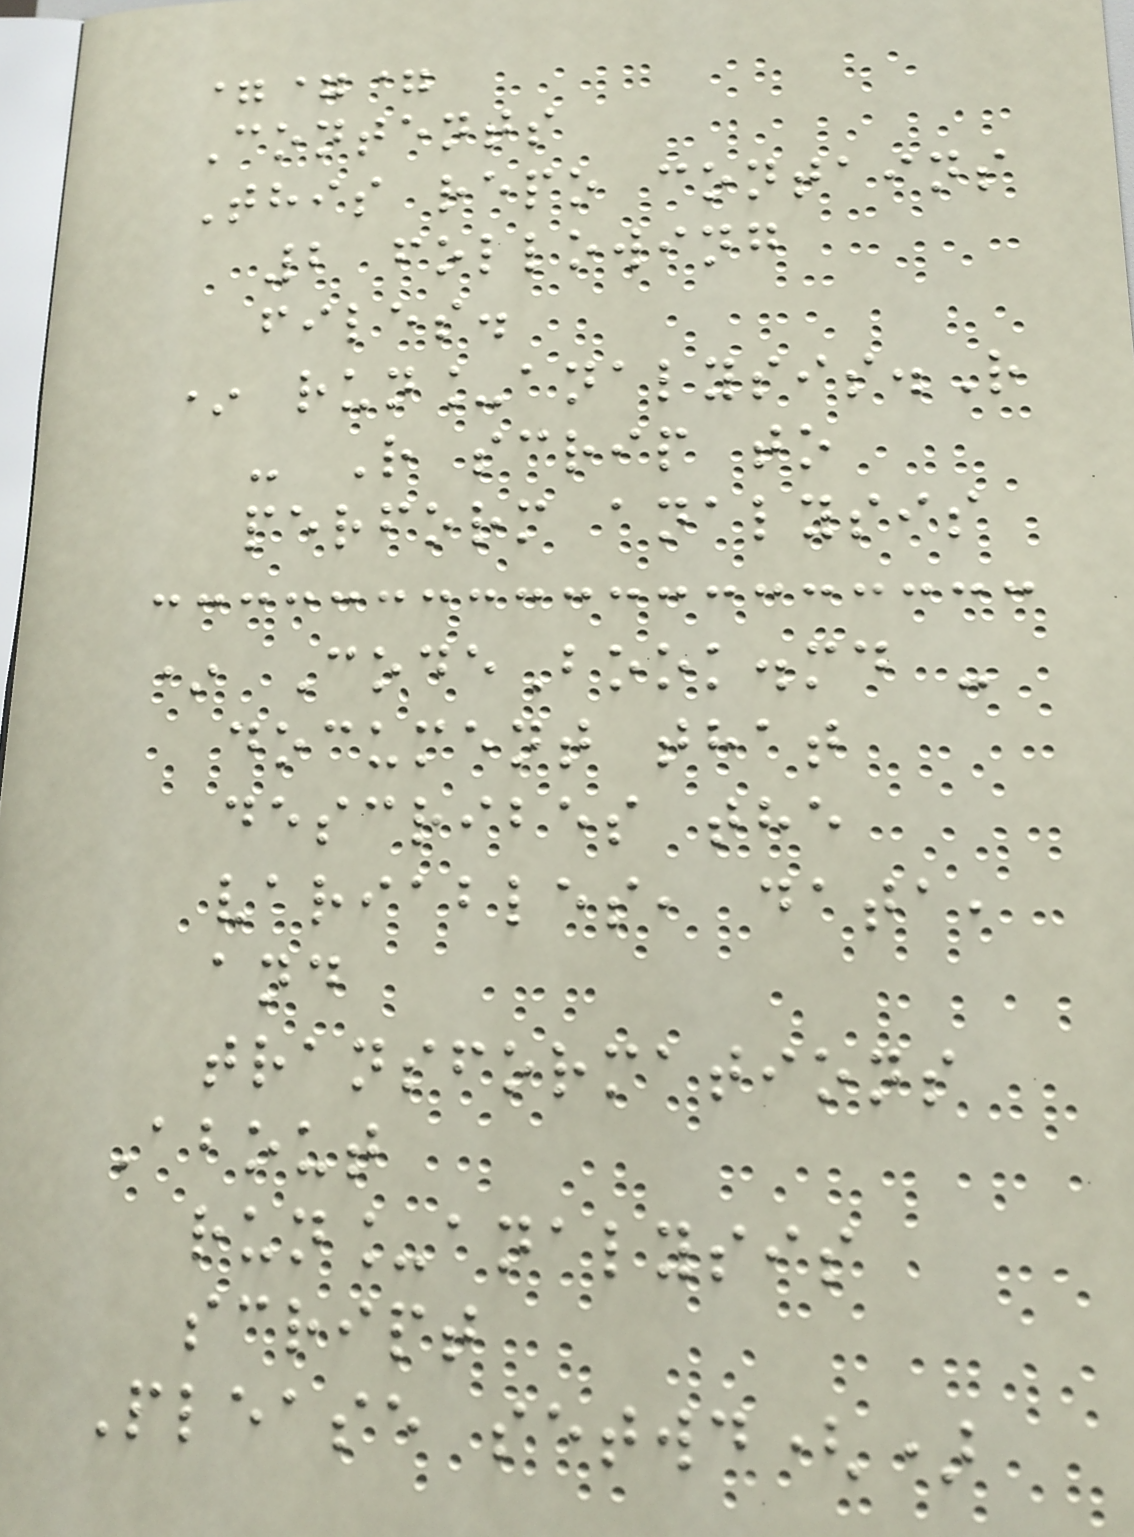===
Contents
This repo contains
2 following
files.
* run_analysis.R
- R scrip to
perform analysis
* CodeBook.md -
document that
describes the
variables, data,
and
transformations
About
run_analysis
script
Please setwd()
